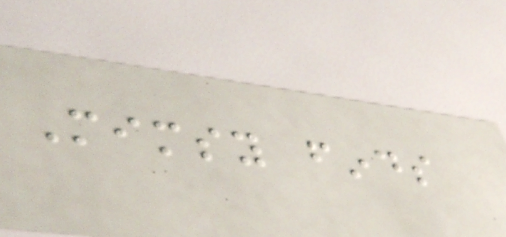Mimsy finds
